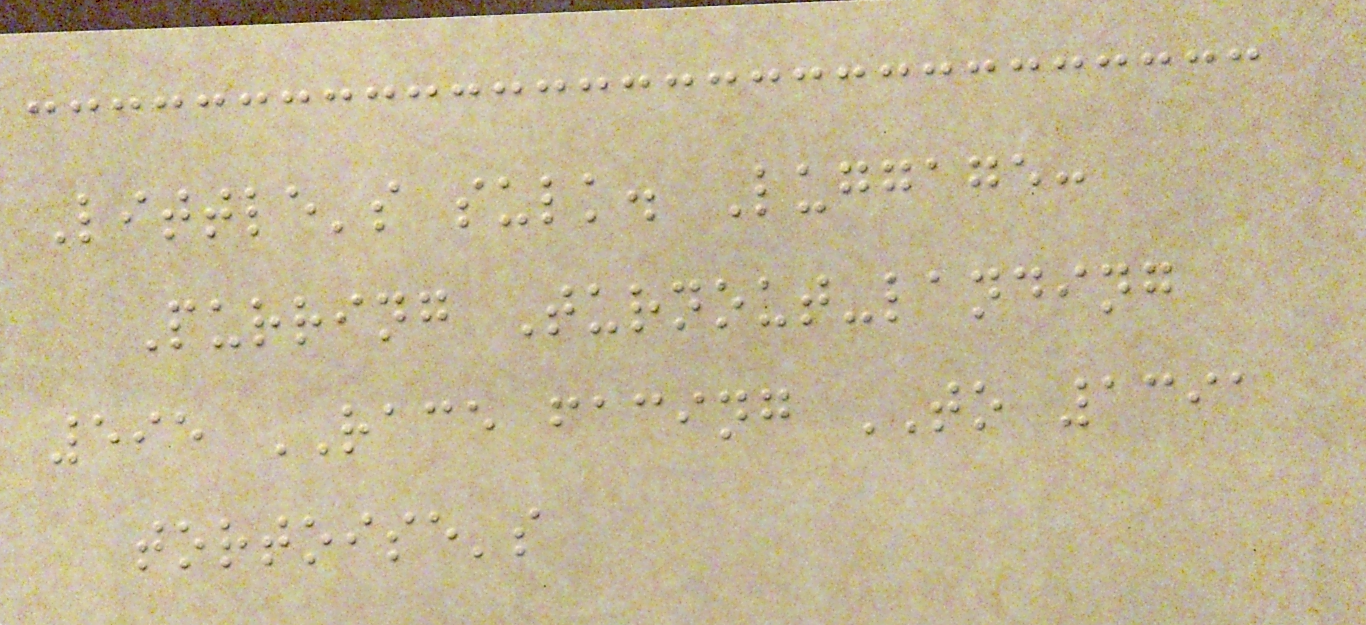Little's sulk. Luggage:
Purring Turnout-landing
595 RACE facing TO 1391
tortoise's
